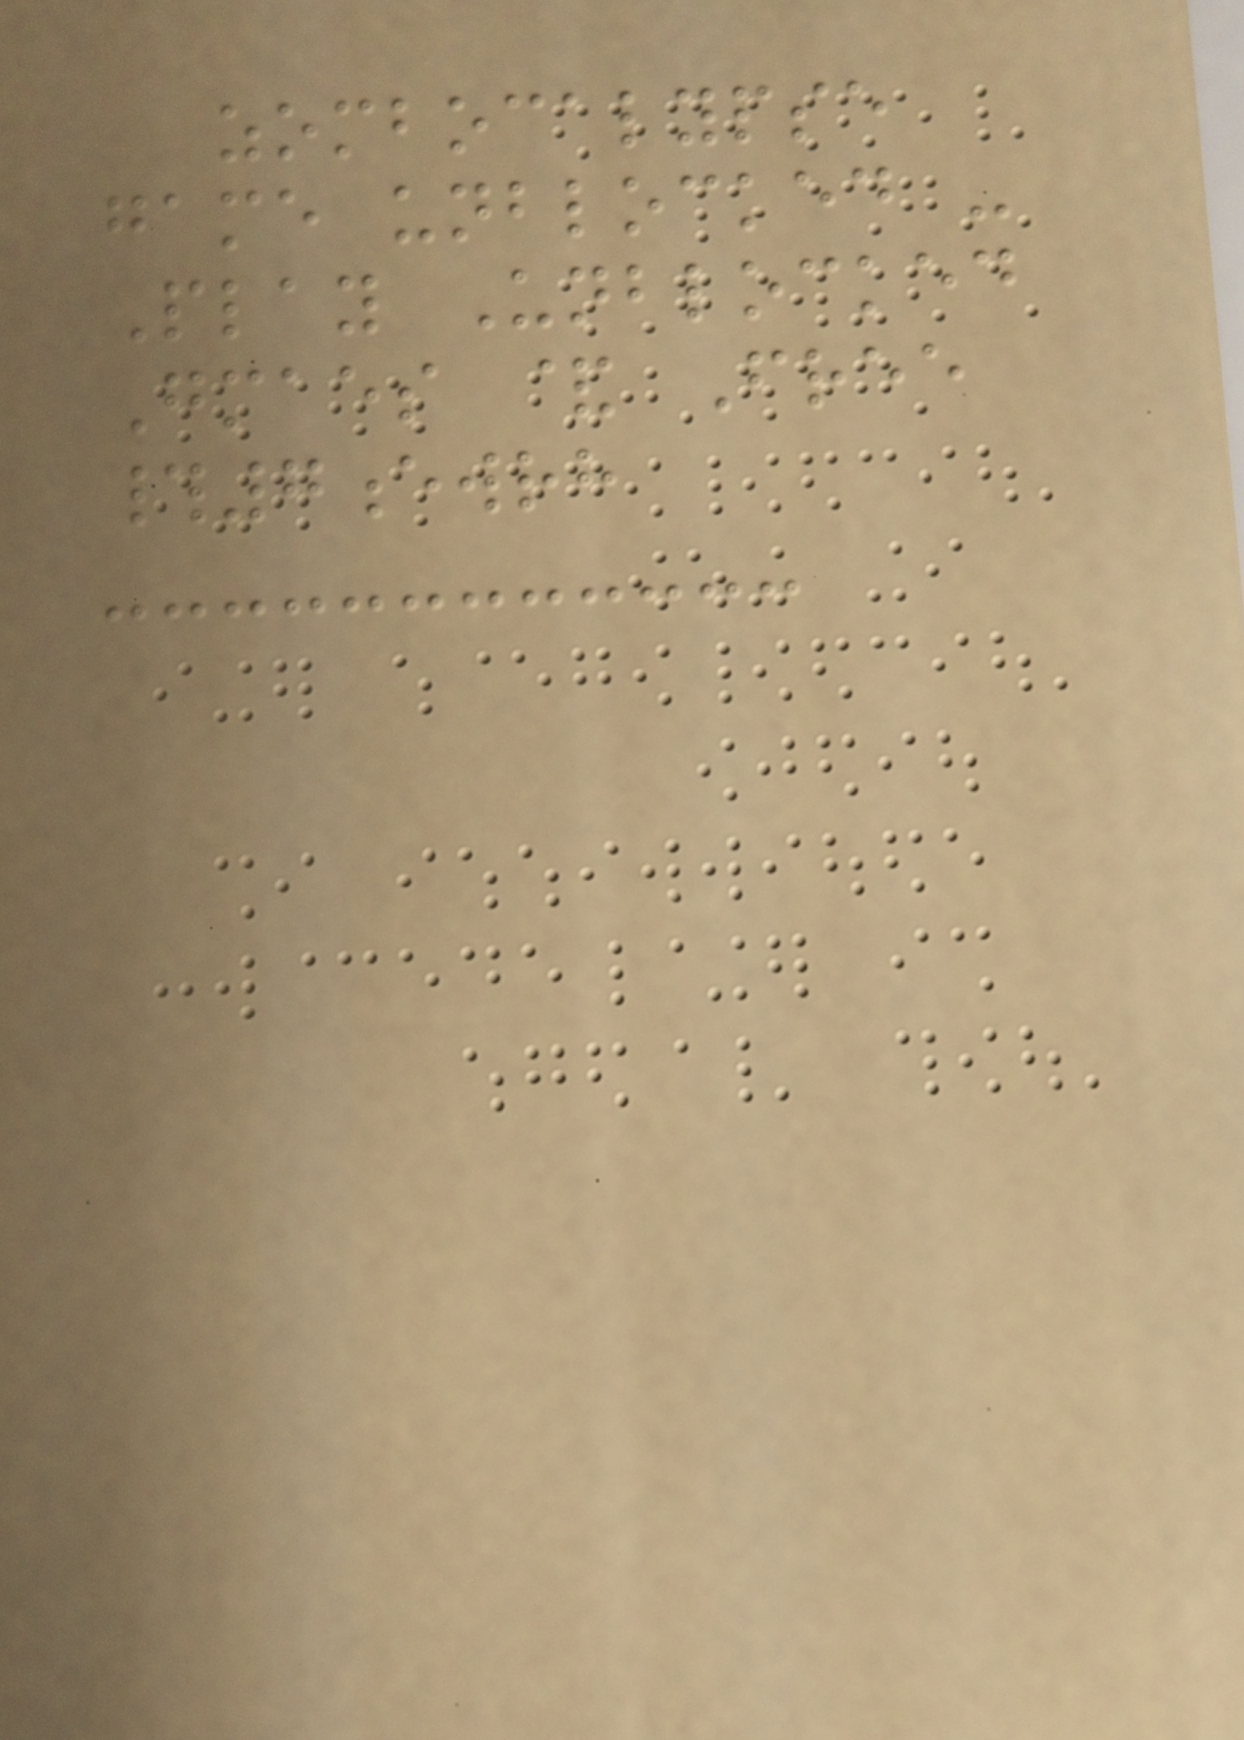zombocalypse
game unblocked -
Play Unblocked
Gmaes & Free
#7ewrh
